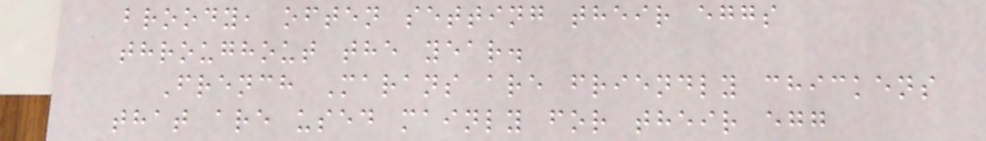broody, often setting their eggs
throughout the year.
French Marans are friendly chickens
that are used mainly for their egg
